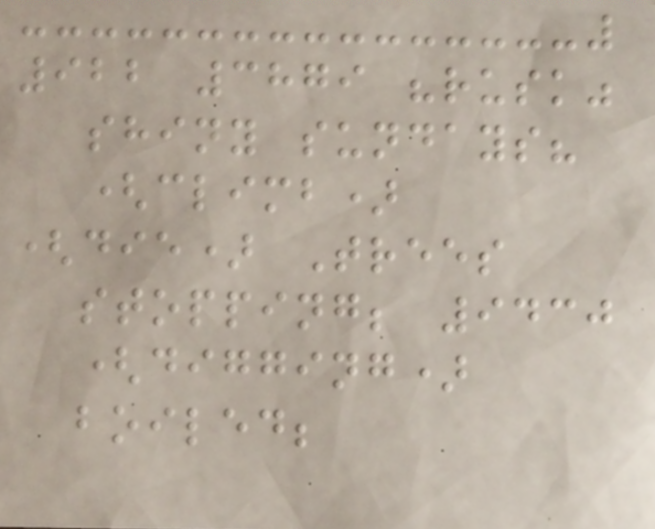922 3879 "rusk"
shiny sundays?
(climb)
(die) Trees
stopping; 9430
(digging)
boiled;
